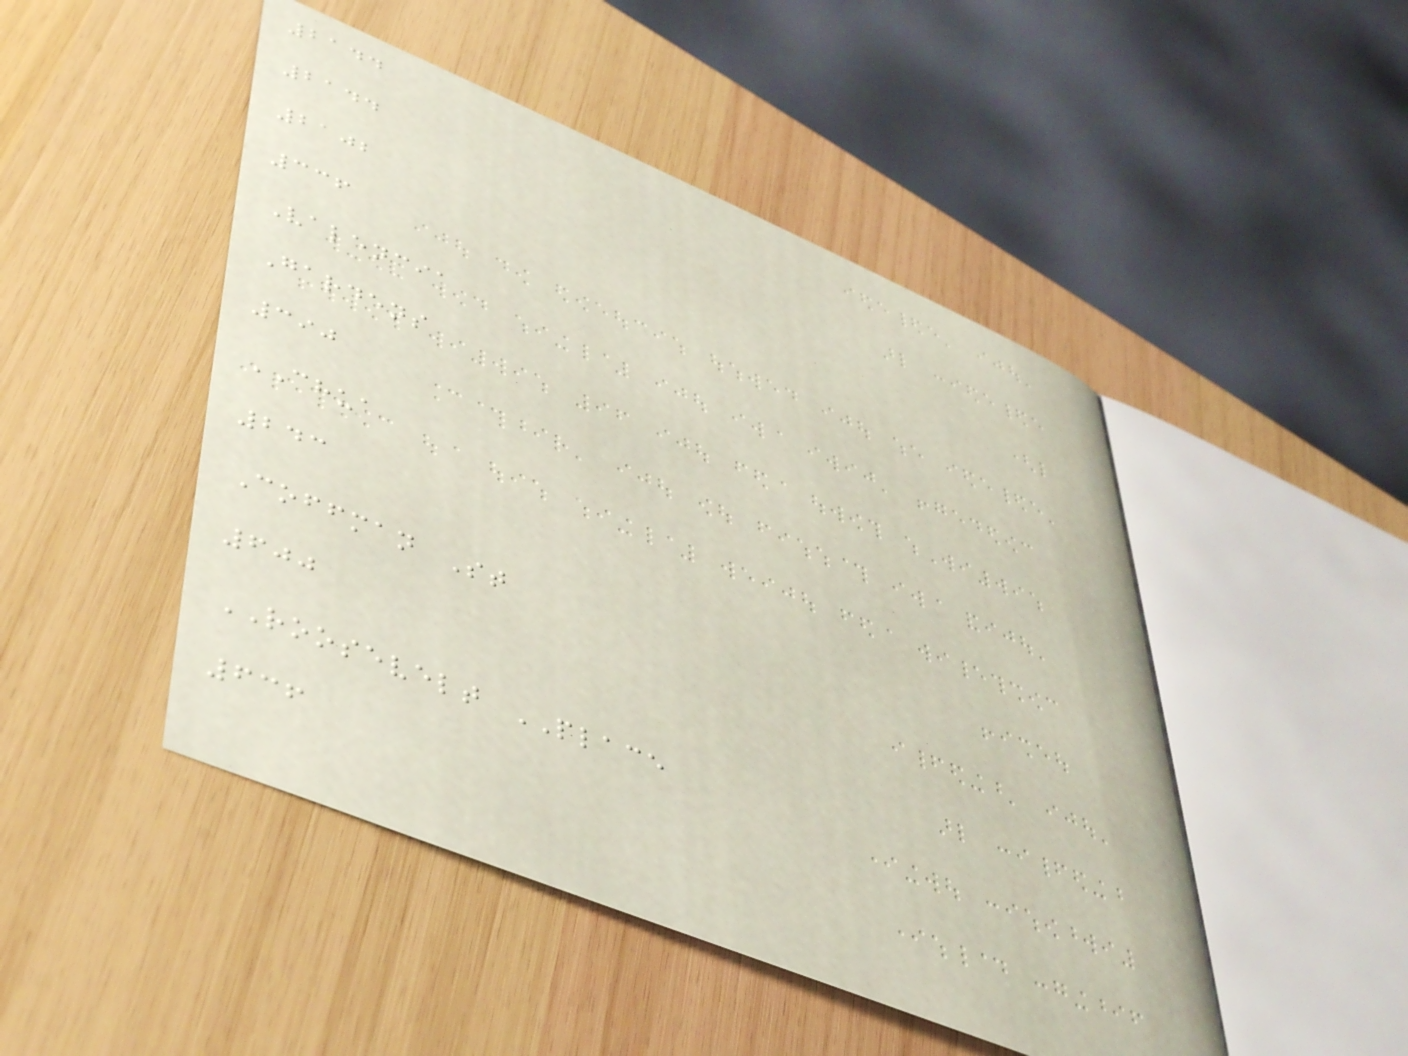2144
2144
2102
336
Valencia
Gardens
390
CHUA
243
Coffman St
600
ROOSEVELT PLACE
636
